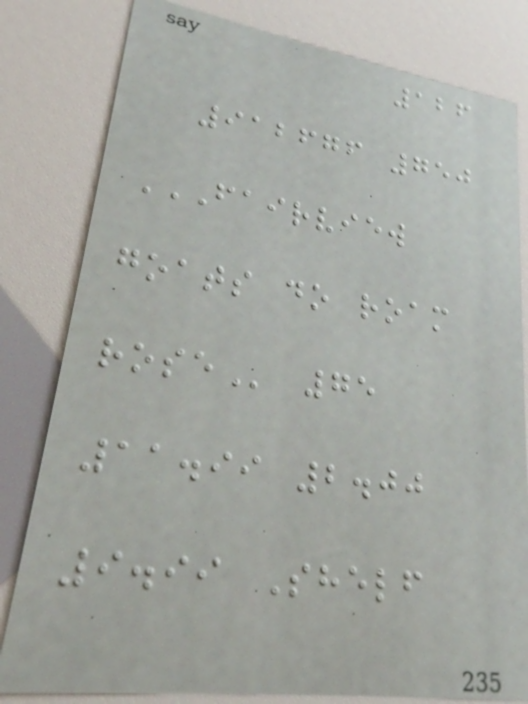126
912676 750
FAIRVIEW
GOATS DO ROAM
ROSE 75
11.99 2.00
9.99 Shelf
